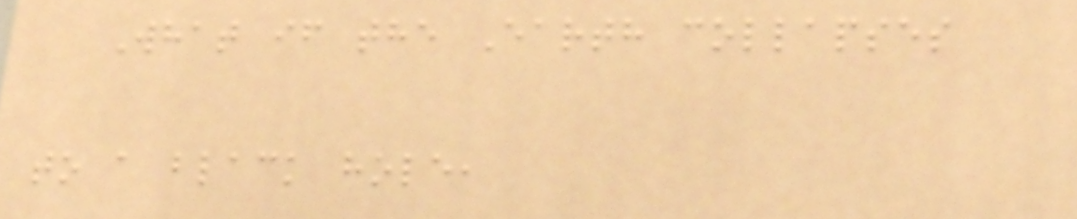What if the Earth collapses
to a black hole,
